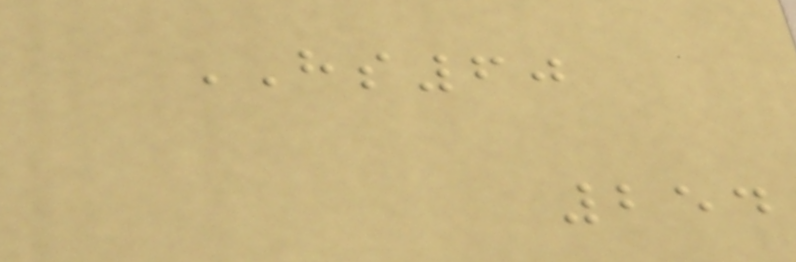HS60
254
